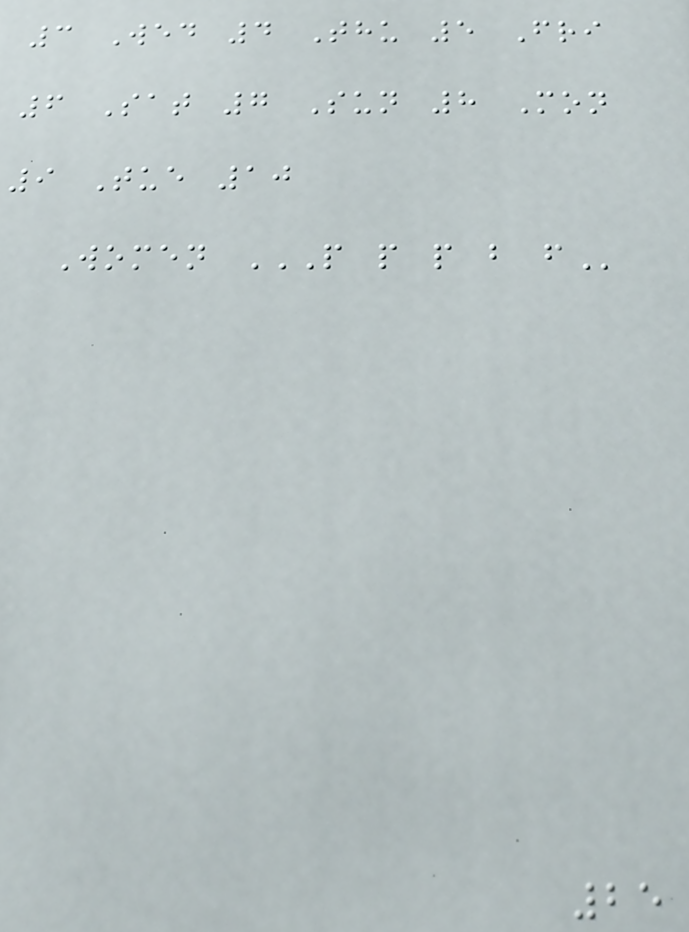3 Wed 4 Thu 5 Fri
6 Sat 7 Sun 8 Mon
9 Tue 10
Women P P P B F
25
